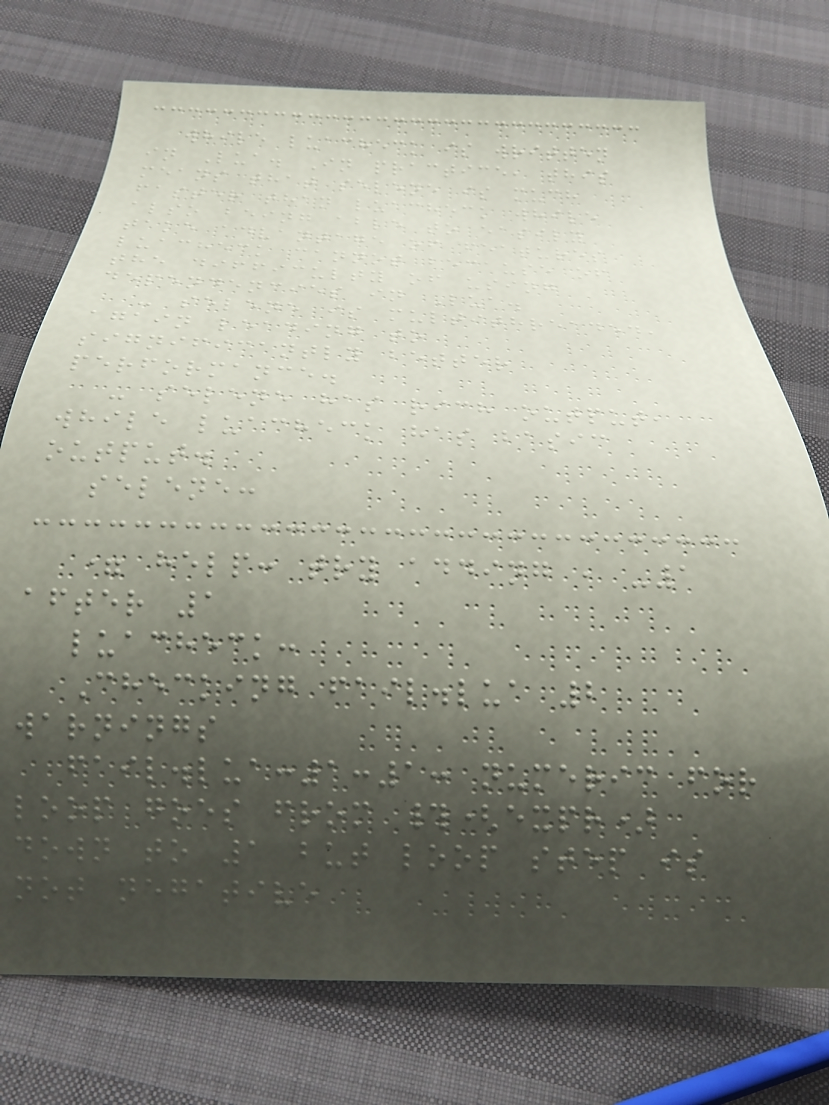while luacheck is written
in Lua. In practice, this
means that selene is much
faster than luacheck while
also being able to easily
take advantage of features
luacheck cannot because of
the difficulty of using
dependencies in Lua.
- selene is multithreaded,
again leading to
significantly better
performance.
- selene has rich output,
while luacheck has basic
output.
selene:
= help: try adding , -1
after 1
luacheck:
Checking fail.lua 2
warnings
fail.lua:1:1: numeric for
loop goes from #(expr)
down to 1 but loop step is
not negative
